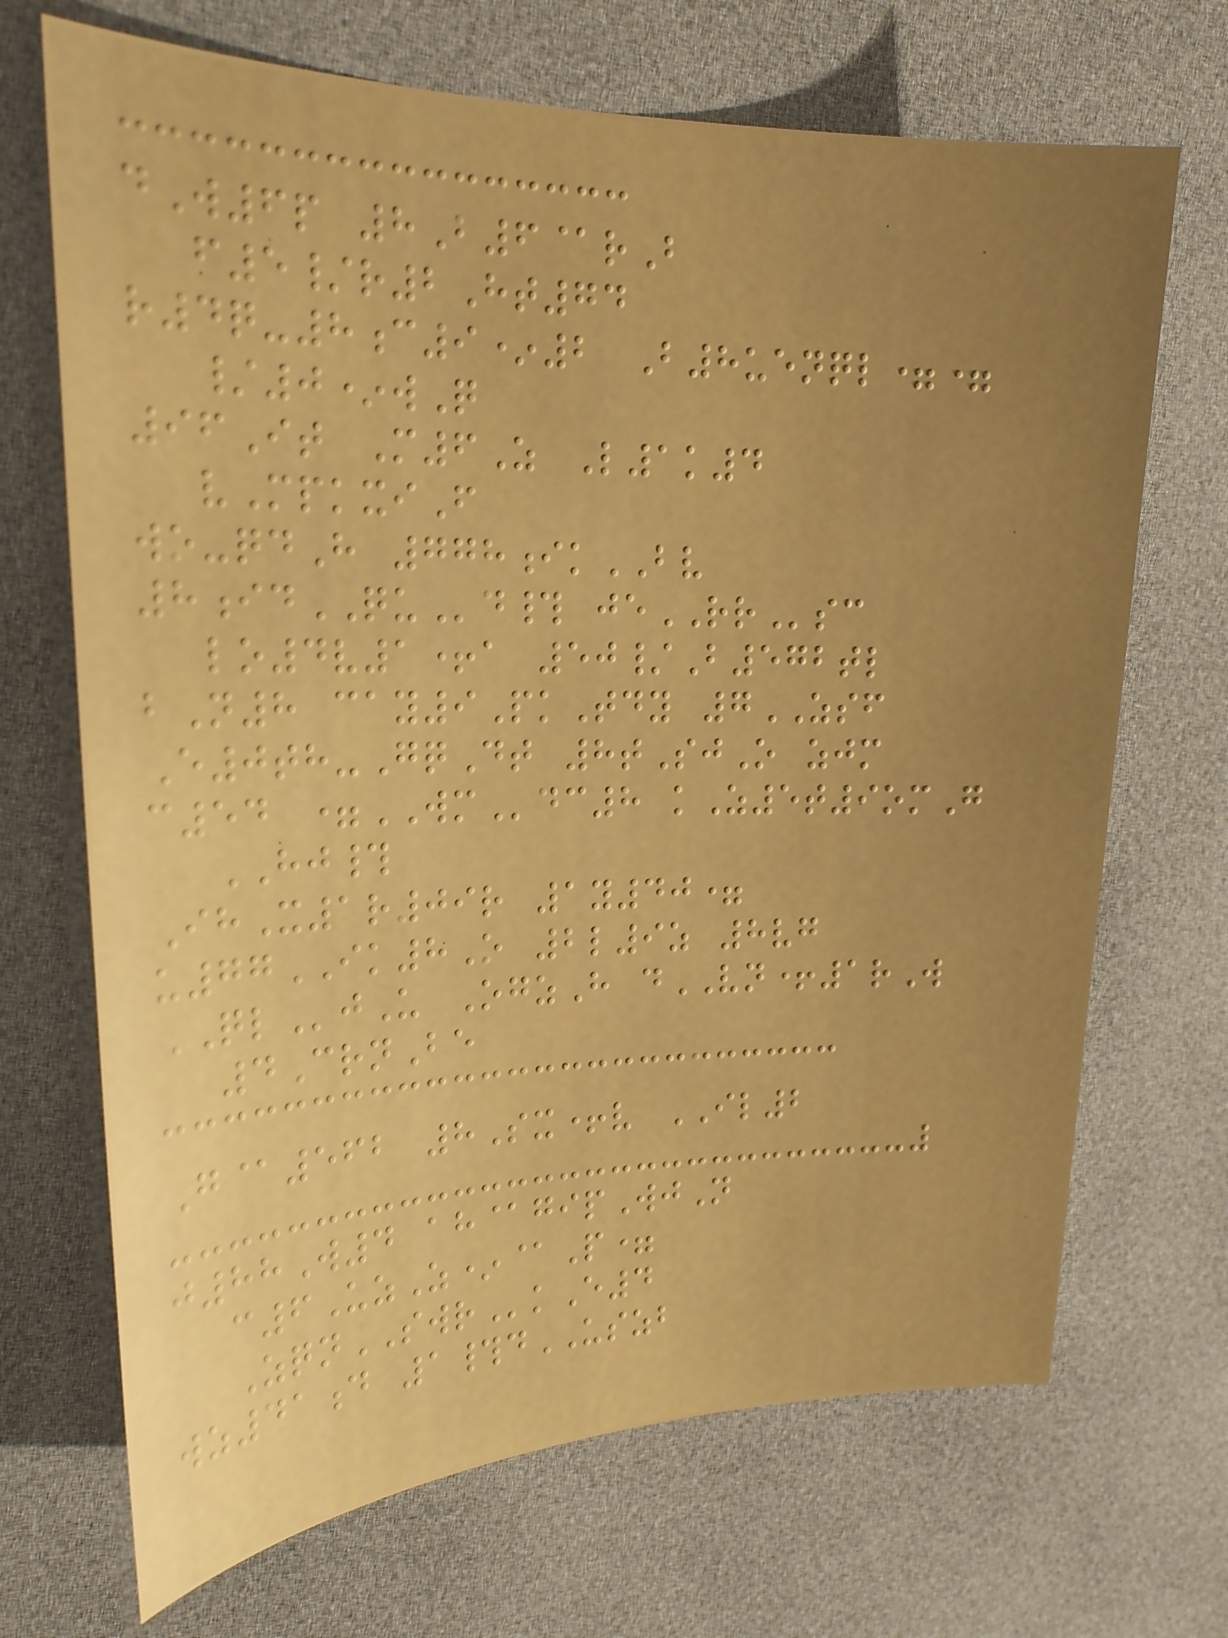dW6p 8B6@rB
f5/r2Ht74
r4q-8c9*2 B8uenql==
/0*wQ
96It M6Z L1k4
vMpkxiF
wo-qdH 778ikBV
8idQUd# jeRRsc
lo4v1+a 50/B572tl
bN8 cay9PkTdy 7ZSF
E0th-GqDt 8tSjO zjm
c54 =WMdc8 kZ5t9omG
HJ#
IhX1r09r 1y40=
u77IK8O 2l9z 8vg
QLjU OgzH dVN+1rW
4CrnBe
G@562 8Sx+v IL2
j88W4 ah@gipWjN
c6UzZ*@P=
ZqnSWRkE4
wz41d 1#dUSZB
